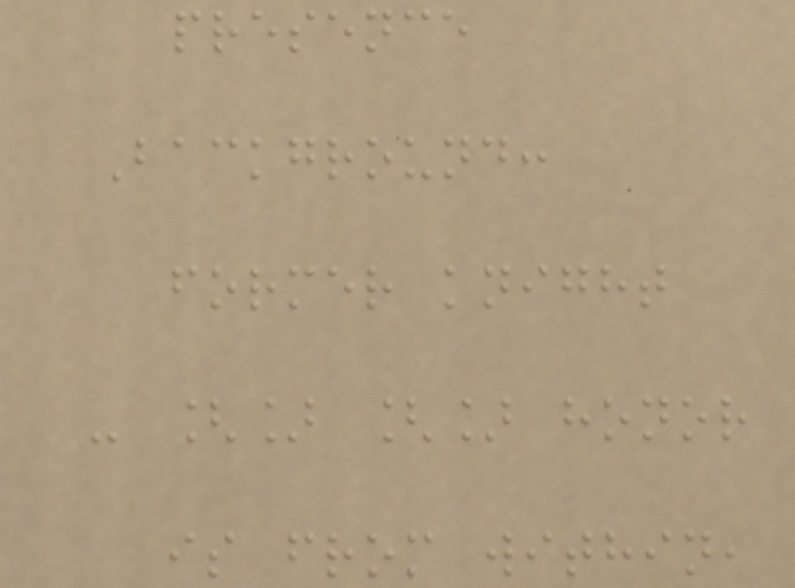presence
Background:
former knight
- [] [] honor
is from within,
